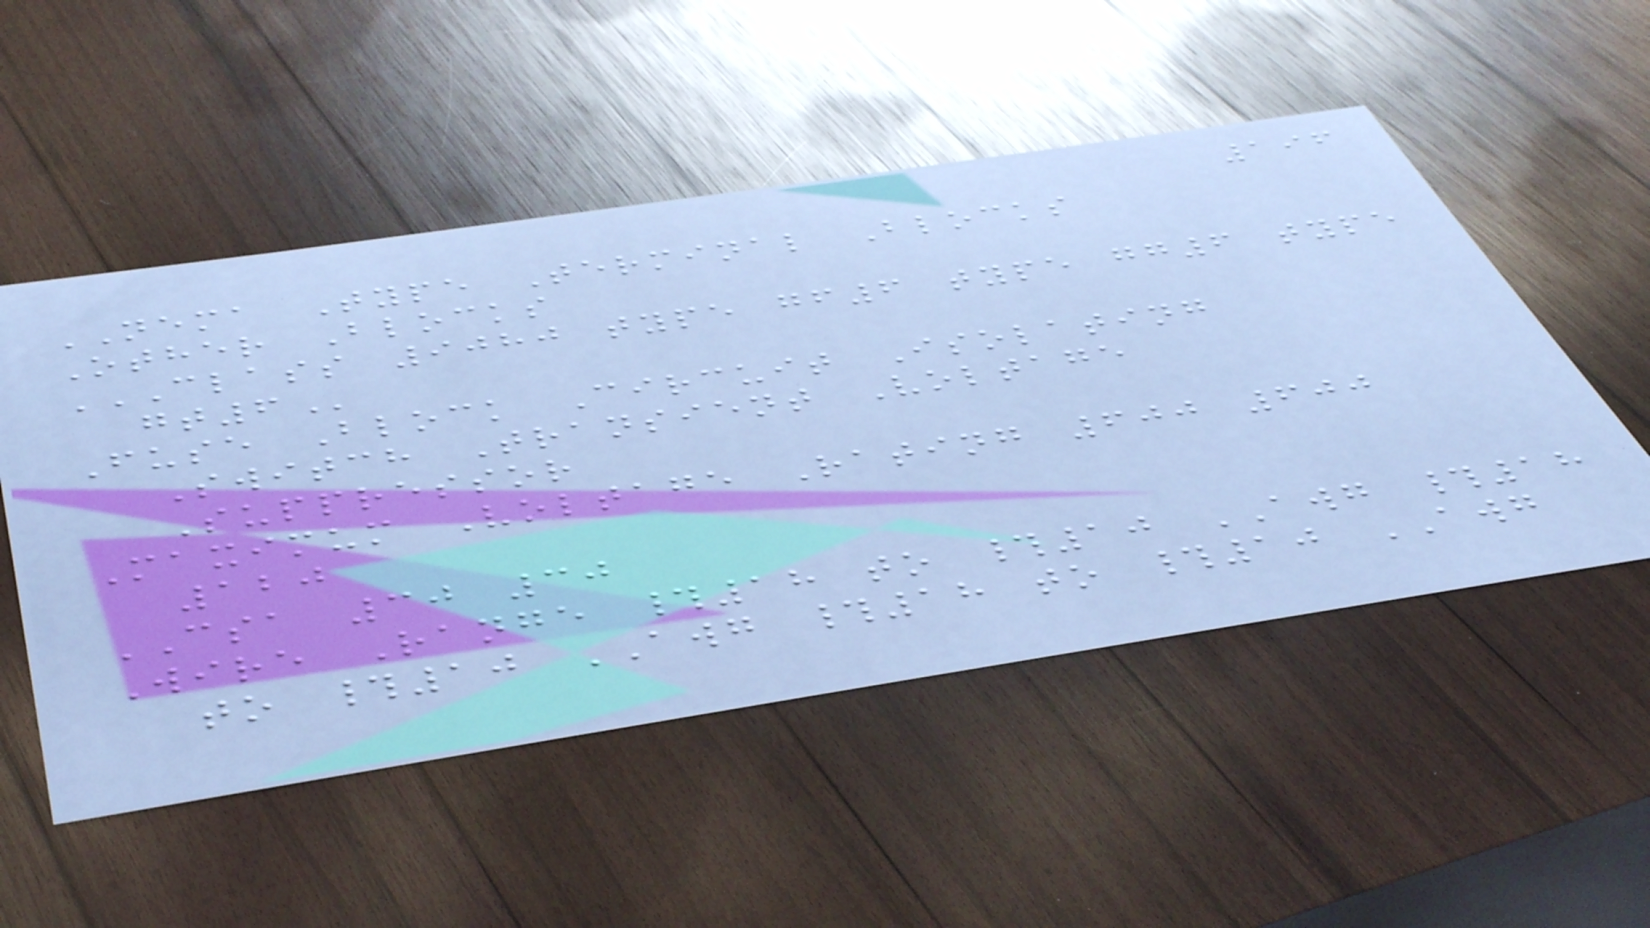196
NEMA Type Terminal Blocks
Other Blocks
CLASS 9080 TYPE GF6 TYPE GG6 TYPE
GT6
Fuse Block Circuit Isolating
Switch Transient Voltage
Suppressor
Maximum Voltage Rating 600 600
120
CSA 30 30
Wire Range #18 to #10 AWG #18
to #10 AWG #18 to #10 AWG
